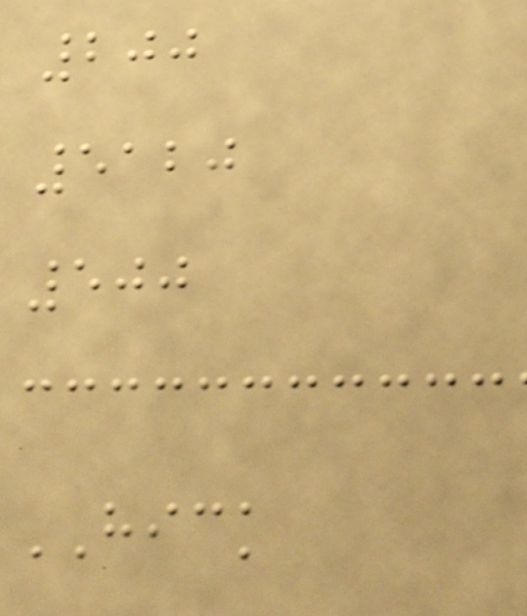200
5120
500
HICK
